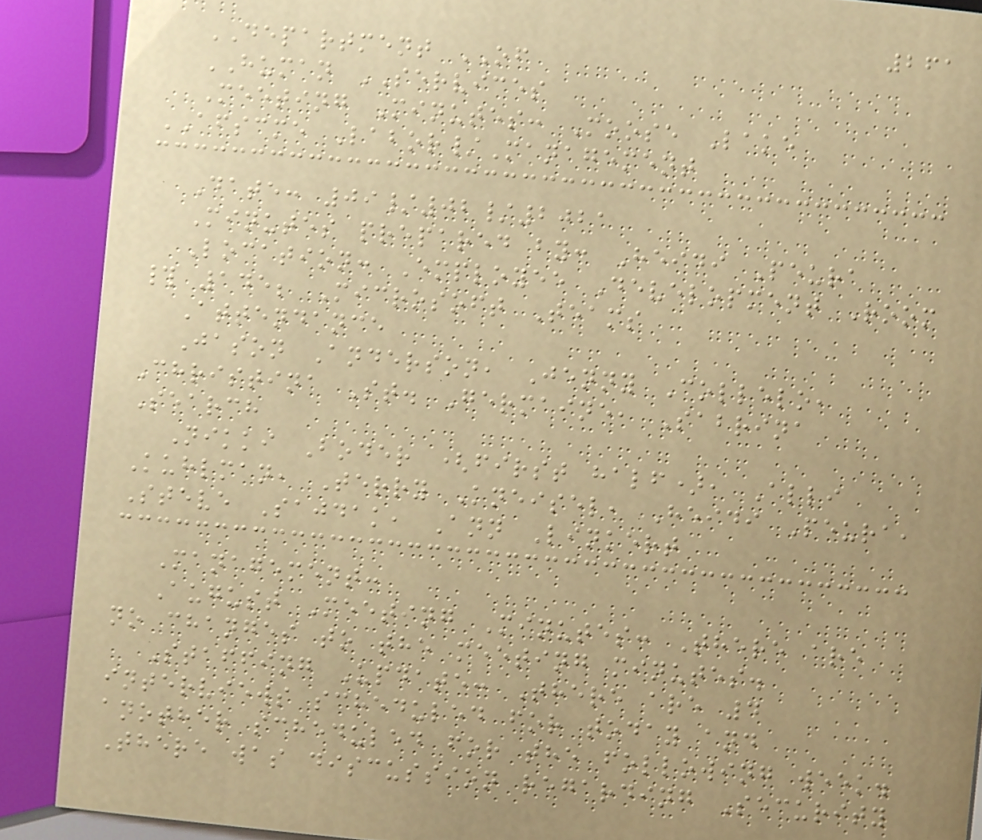261
DEPARTMENT OF
HUMAN SERVICES
Meeting Minutes: Moose Lake
AFSCME Labor/Management
Date: 09/02/2021
Minutes prepared by: Heidi Peura
Location: Employee Development Room
# 145; Microsoft Teams
Attendance
Jason Anderson, Jenny Collelo,
Christina St. Germaine, Sabrina
Search
Nikki Boder (first half), Alli
Kuhlman, Terry Kneisel, Heidi Peura,
Steve Sajdak, Ann Linkert
Management:
August Meeting Minutes: There are
no changes to the meeting minutes.
Staffing Update: There are 4
interviews scheduled for today and
another scheduled for the following week.
There was discussion regarding Security
